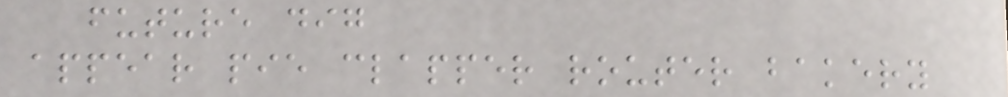future dig
appear pie clapper router bakery
